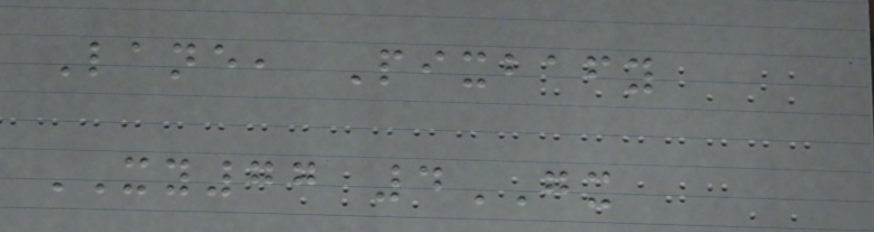Lane, Pixbafy
XY77 4GX
